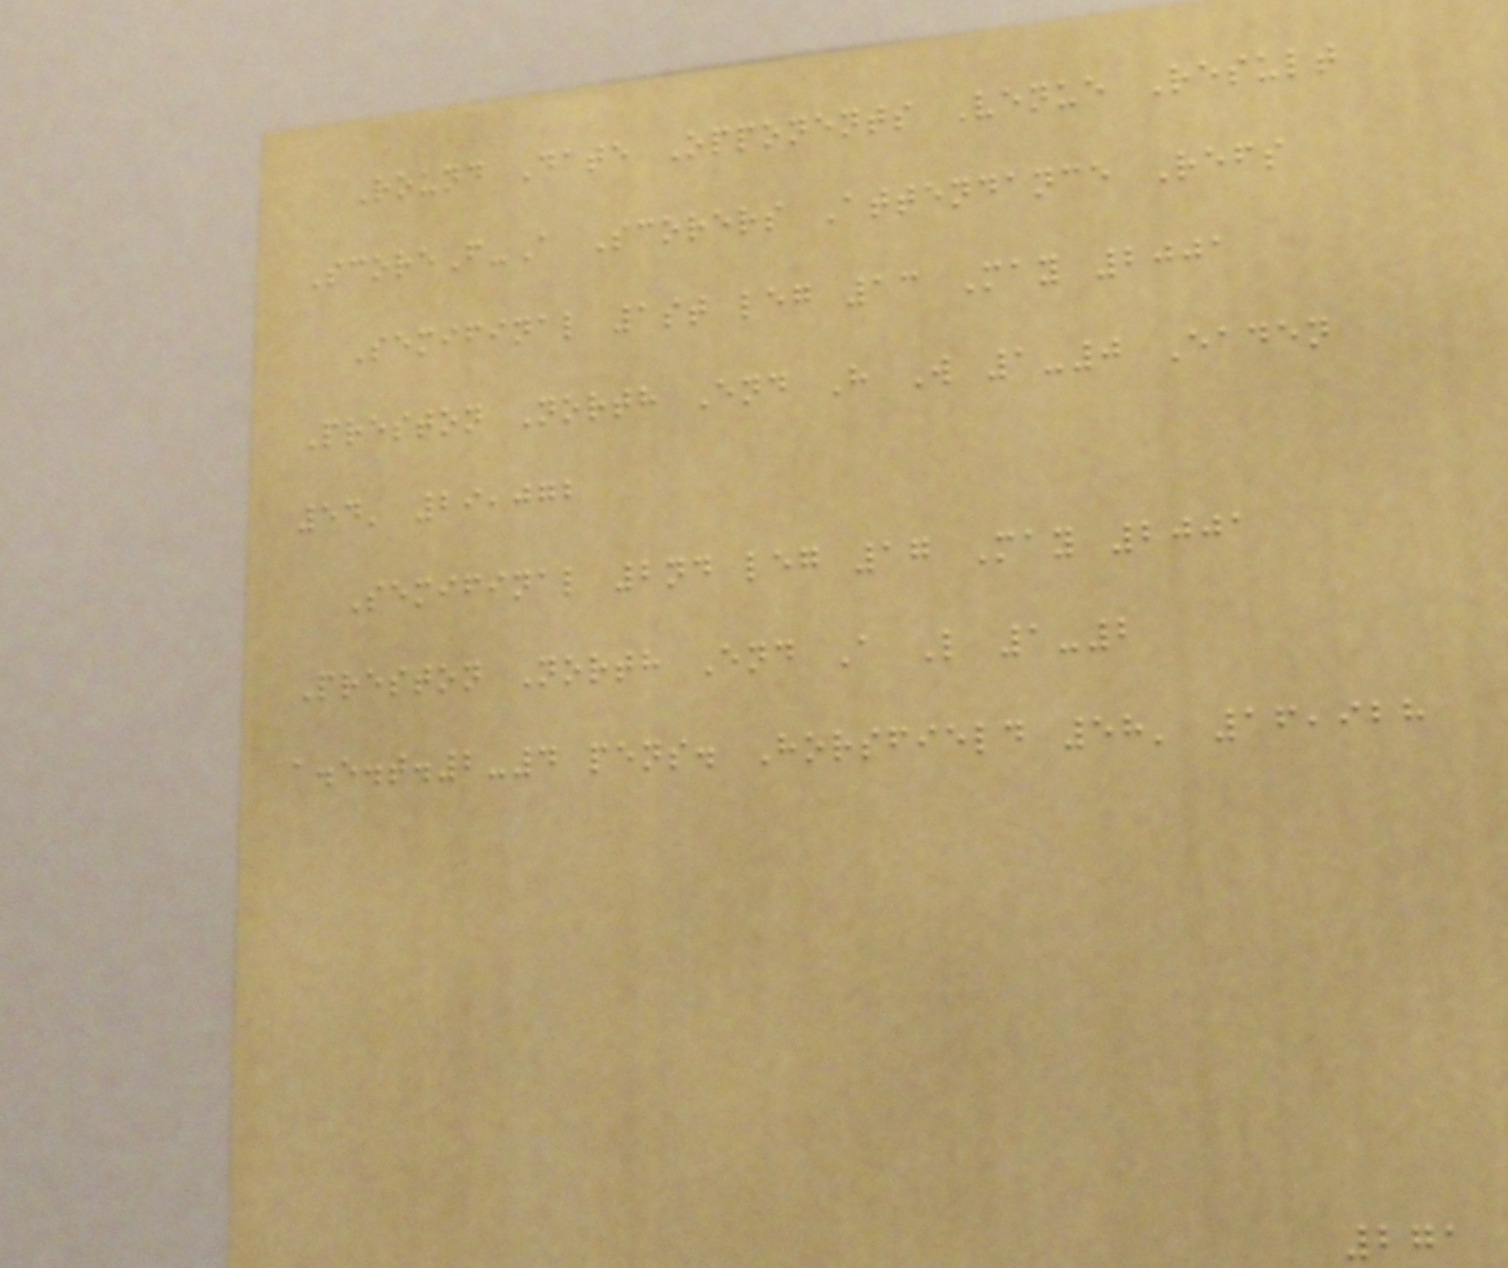Round Date Opponents Venue Result
ScoreF-A Scorers Attendance Refs
Semifinal 1st leg 13 May 2001
Preston North End H W 1-0 Eaden
54' 29,072
Semifinal 2nd leg 17 May 2001
Preston North End A L 1-2
a.e.t.2-4 pens. Horsfield 58' 16,928
271
